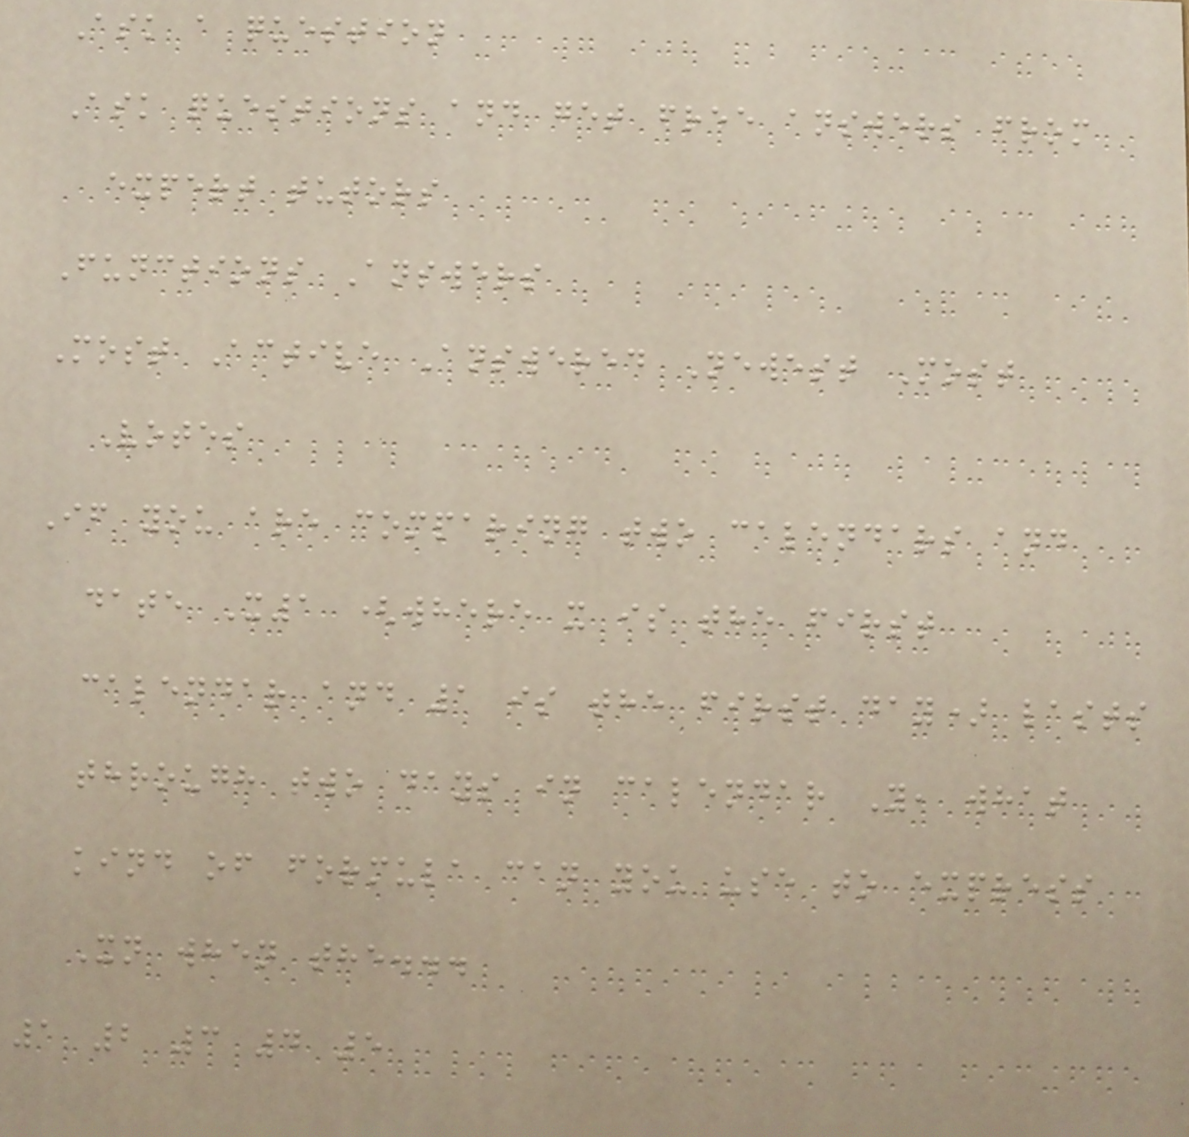Ask a question
Ask questions and get free answers from
expert tutors
Functions Answers
Most Active Answered Newest Most
Votes
If you are comparing two calendars and
date X1 (where x is the first
calendar and 1 is the first day) lasts
through two days in calendar Y, what
kind of formula can you use to express
Xn when the...
1 2 3 4 5
